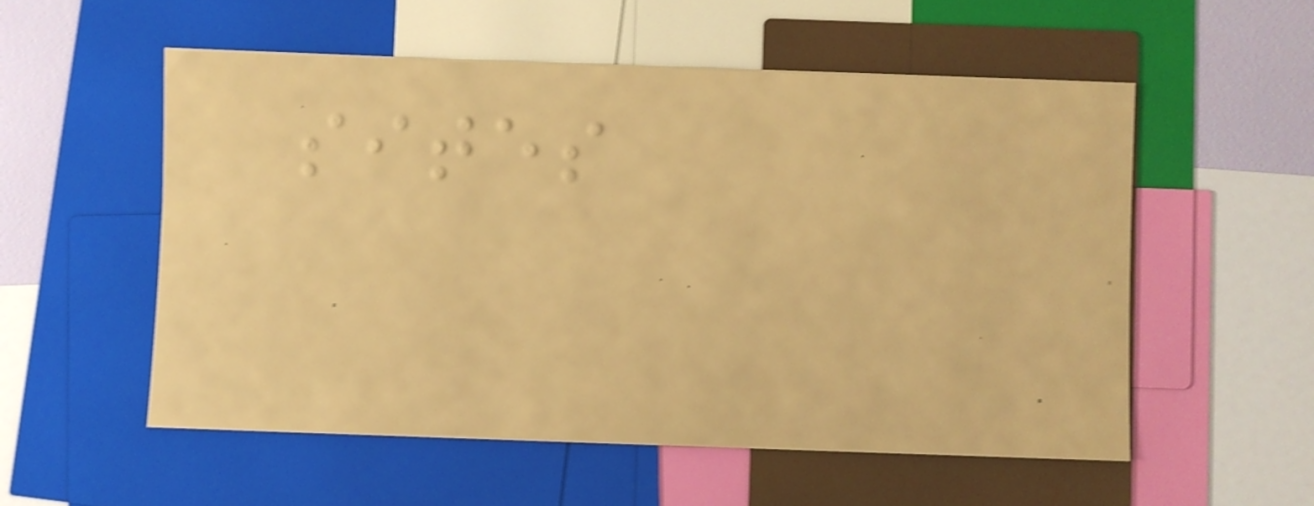sites
